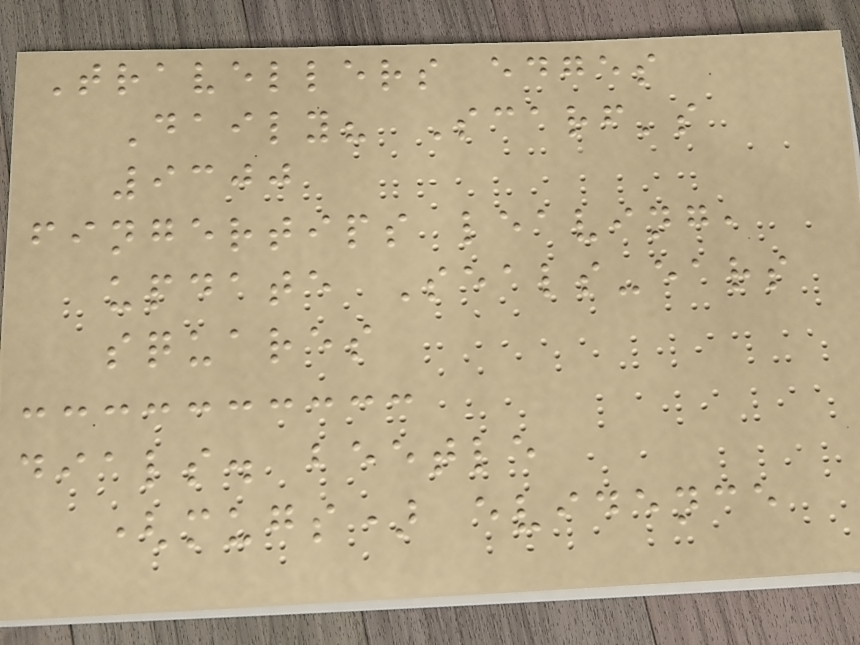Travellers edges
Daily? Scarf's
9300
fingertips leaving,
update Seals-ears
squares
dials. beetle
(mugs) evidence
